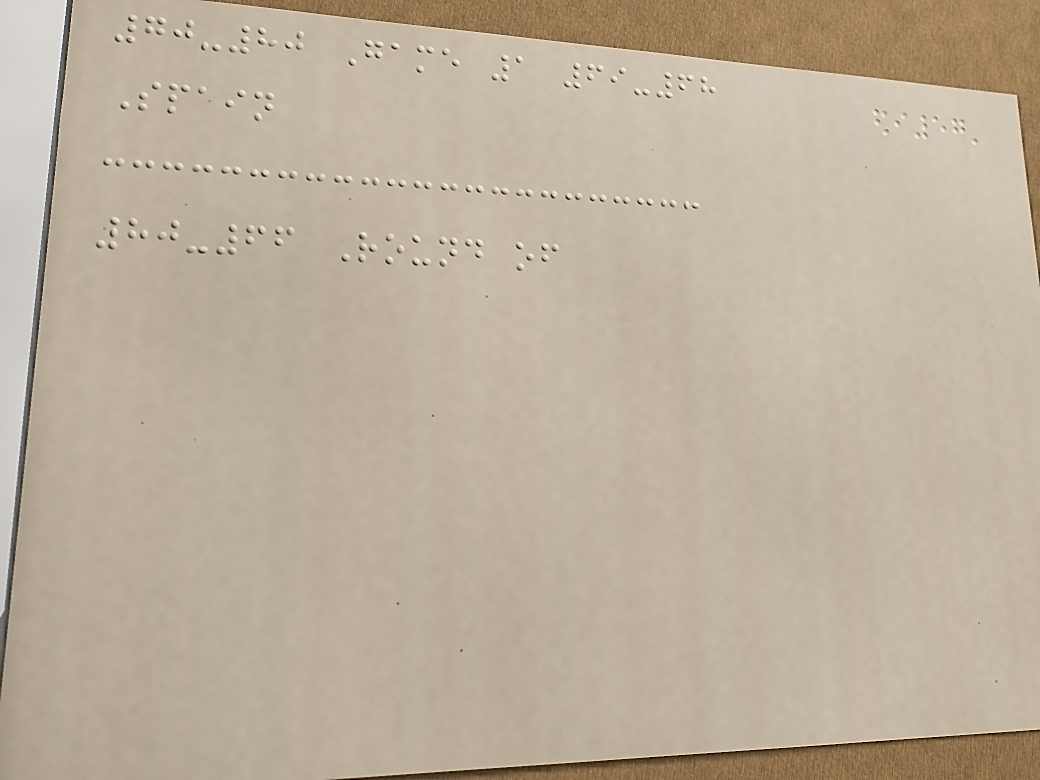70-80 Game 1 69-68
Spain
80-66 Round of
